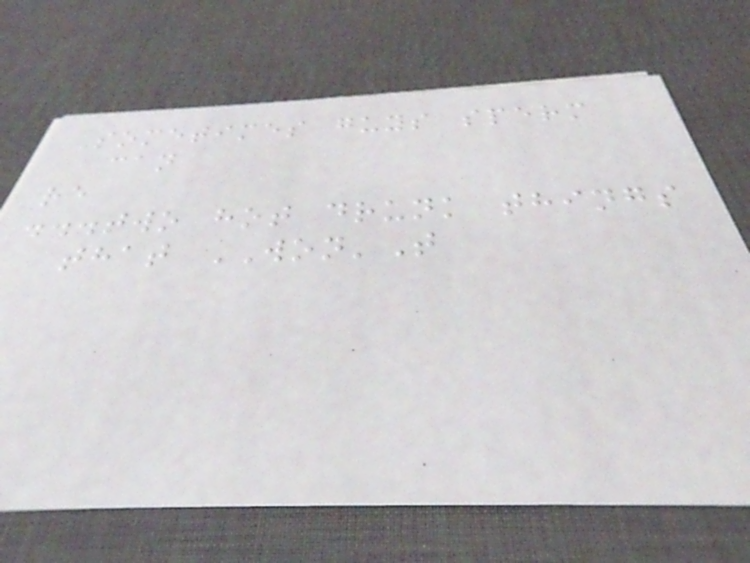Sometimes guys sperm
can
re
...two hot drunk things
that WON'T
